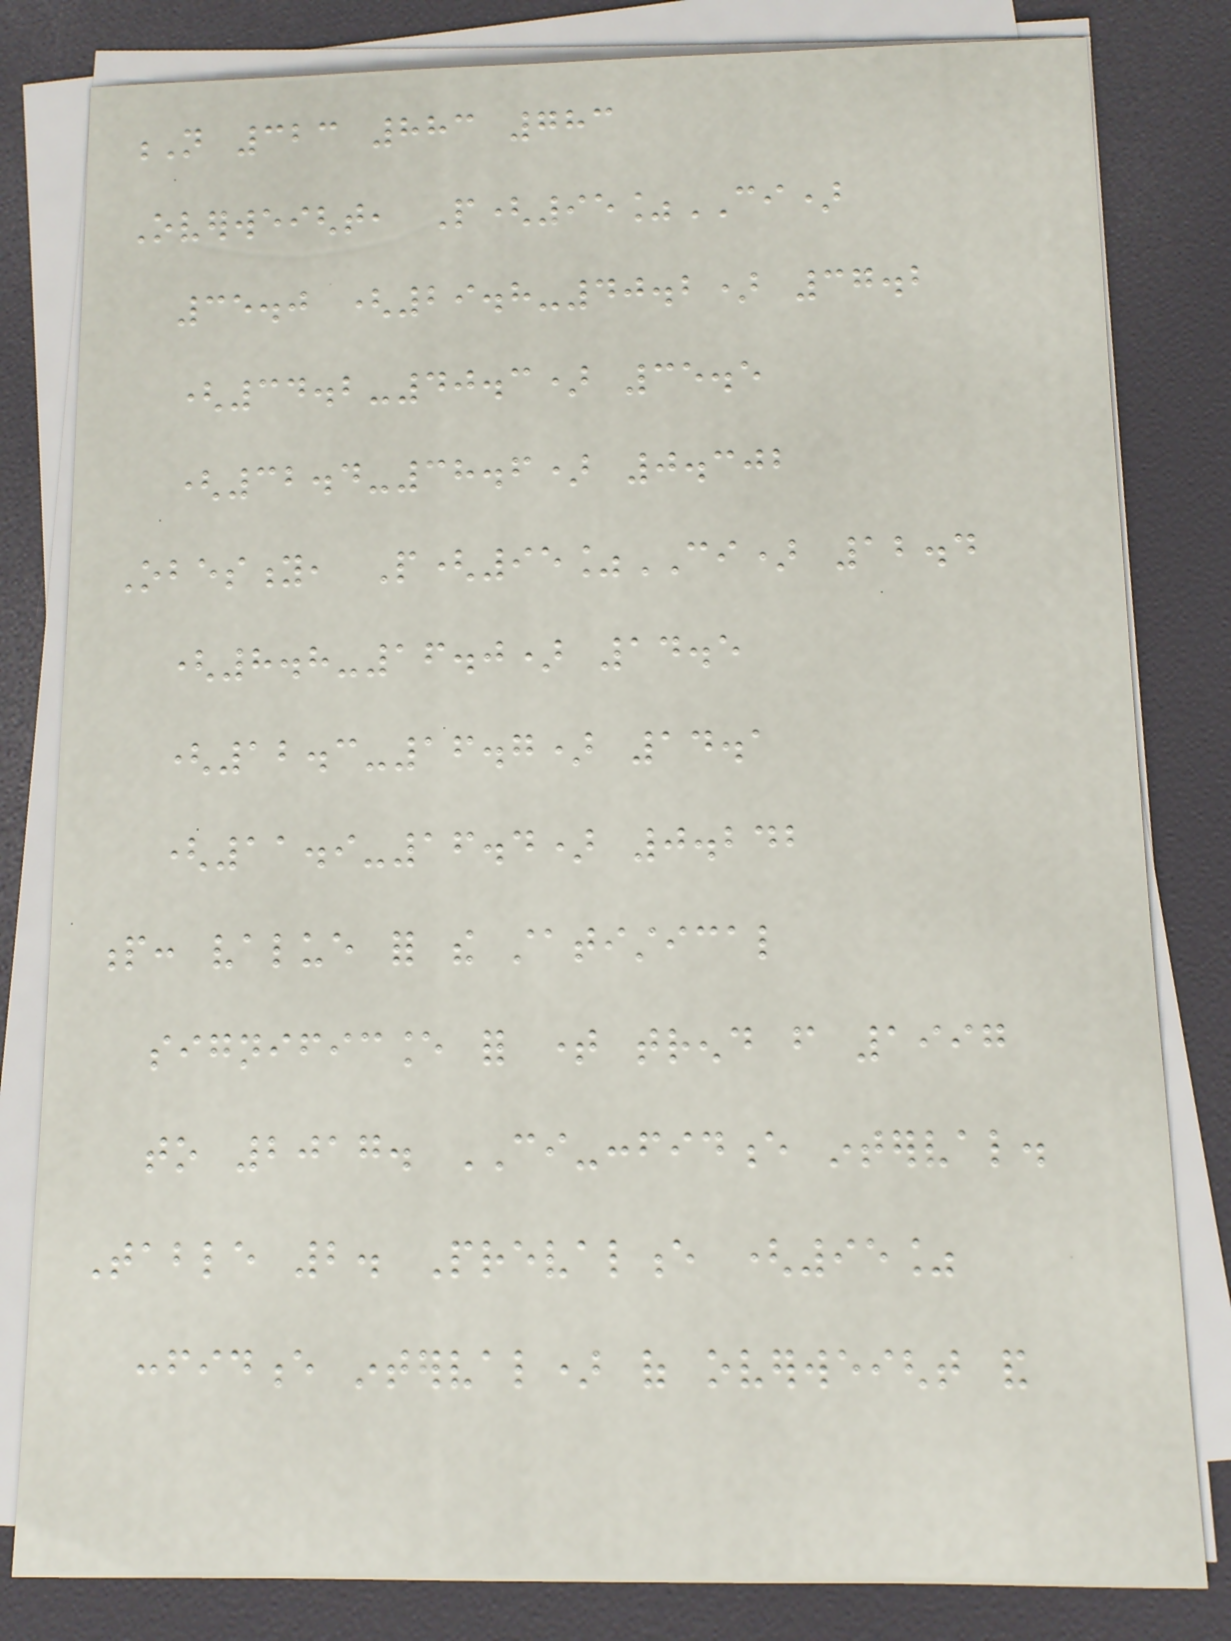N 323 883 783
Overweight, P(95%CI)
35.0 (29.8-40.2) 37.2
(34.2-40.3) 35.5
(32.4-38.6) 0.302
Obesity, P(95%CI) 12.4
(8.8-16.0) 14.5
(12.3-16.7) 14.1
(11.9-16.4) 0.242
p: value for the statistical
significance for time trend from 1997
to 2017. CI-confidence interval.
Table 2. Prevalence (95%
confidence interval) of overweight and
